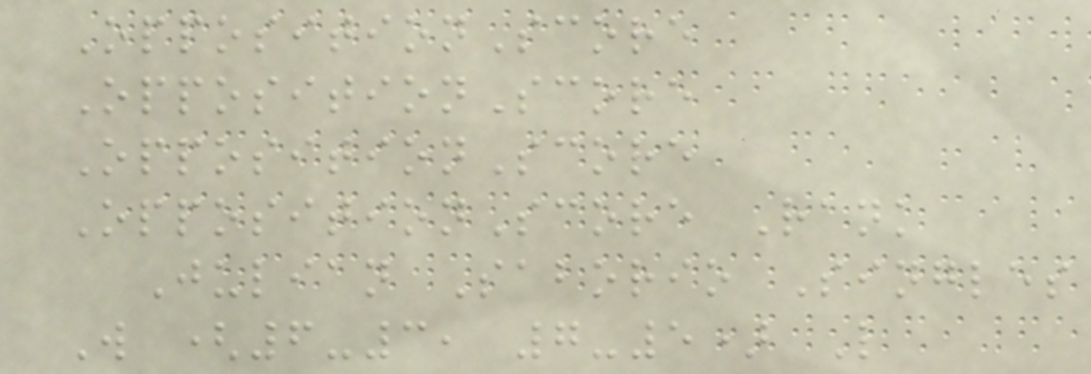OppositionScore
OppositionScore
OppositionScore
OppositionScore Rank
Julian Saborio Singles
W (6-3, 7-5) L
